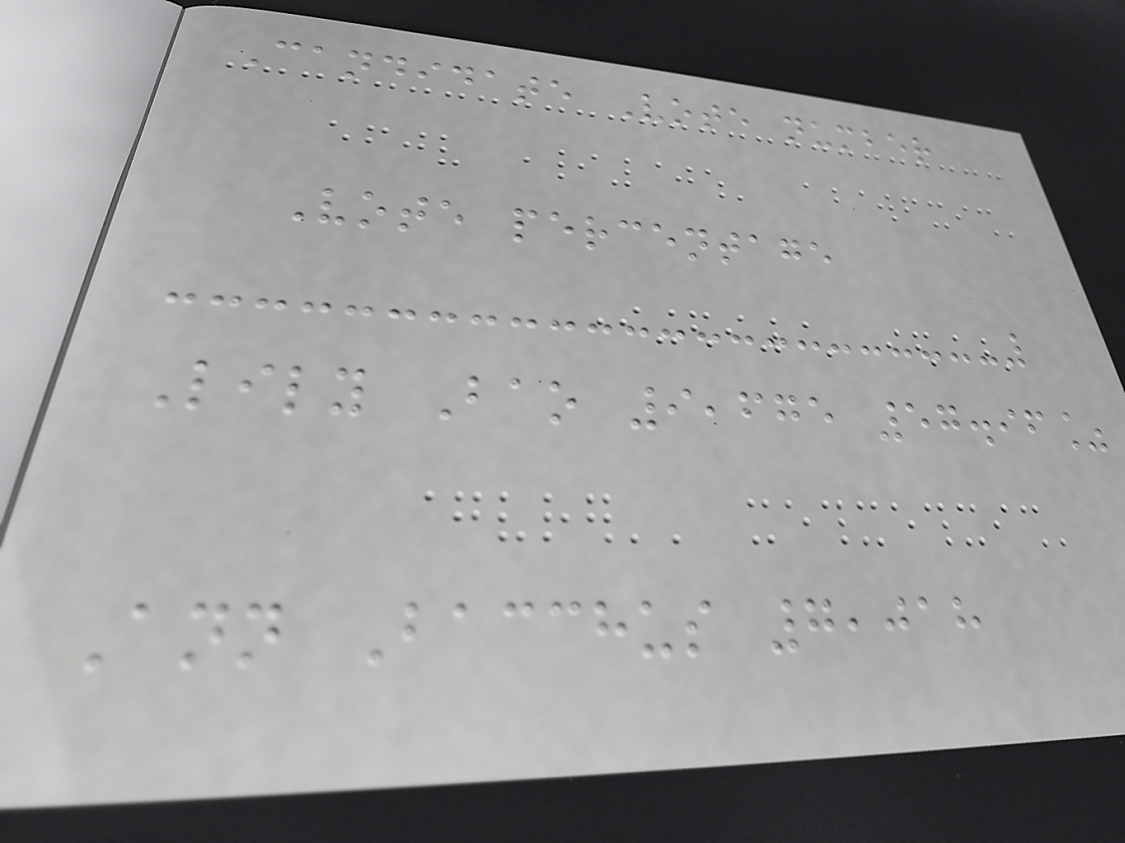Candidate Vote number
Vote percentage
Lily Bao 9,675 57.96%
Ann Bacchus 7,018
